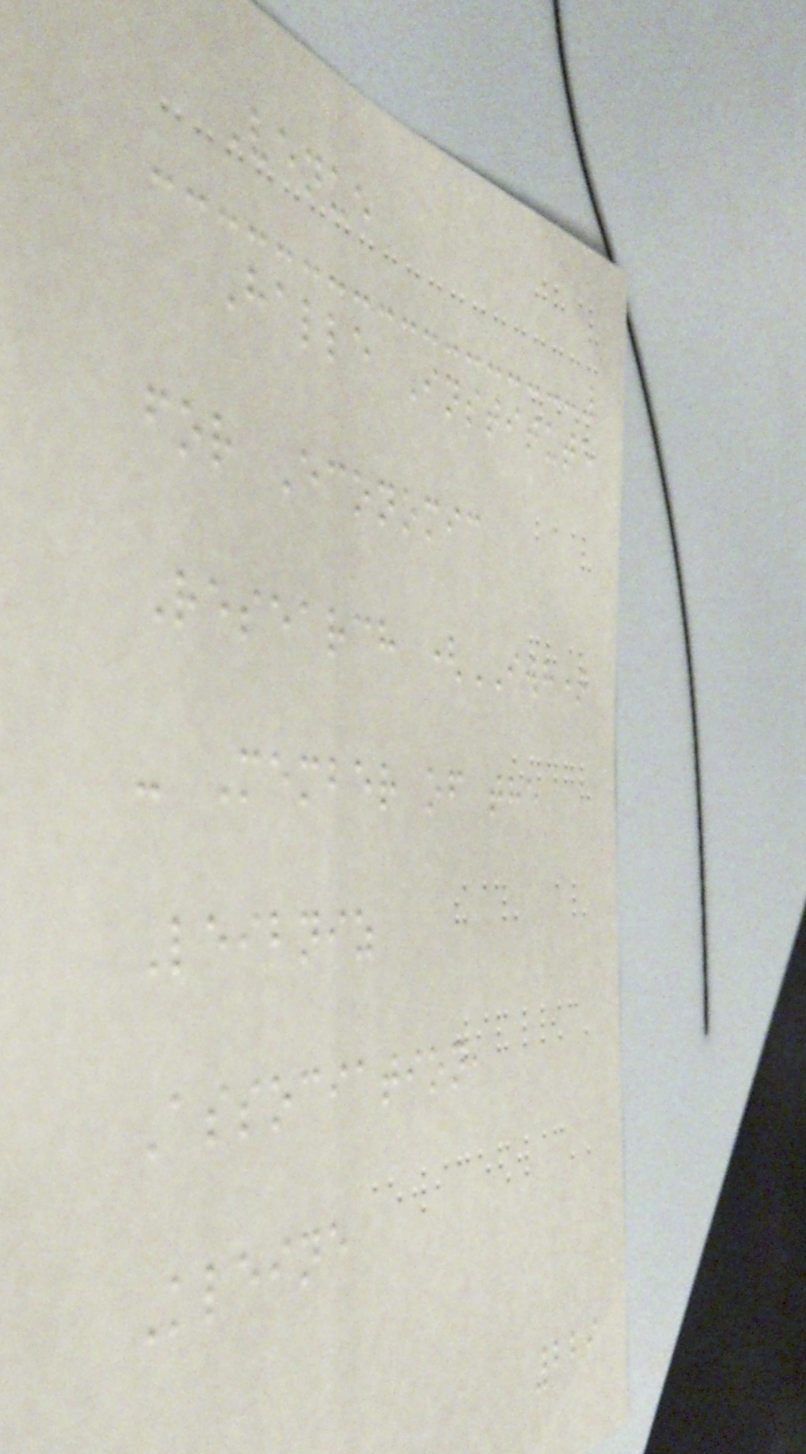Venue
Halle Institute
for Economic
Research (IWH)
- Member of the
Leibniz
Association,
Kleine
229
